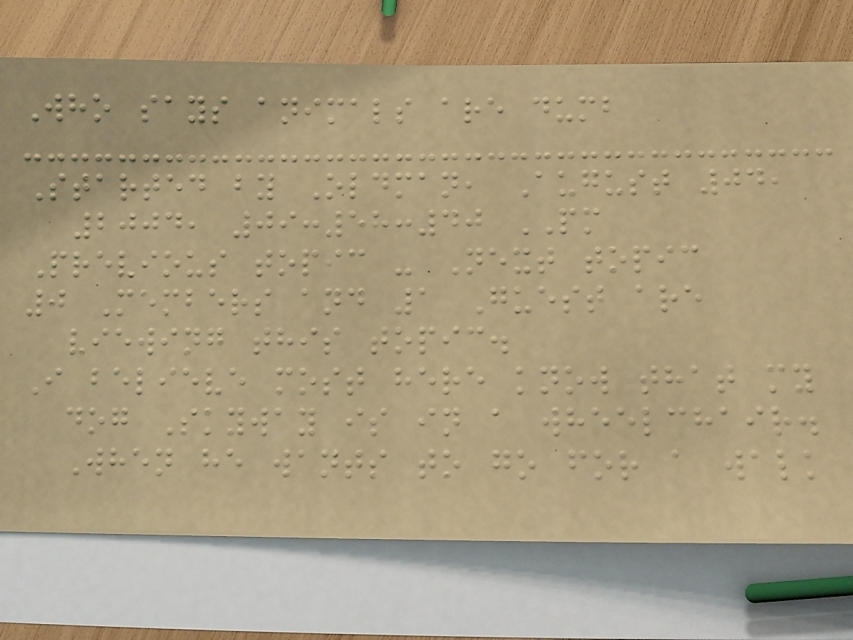Who says animals are dumb
Started by Oldman, August 04,
2004, 09:58:40 PM
Previous topic - Next topic
0 Members and 1 Guest are
viewing this topic.
I believe most here know that my
dog Skyway is in a wheelchair.
When he wants to go for a walk
